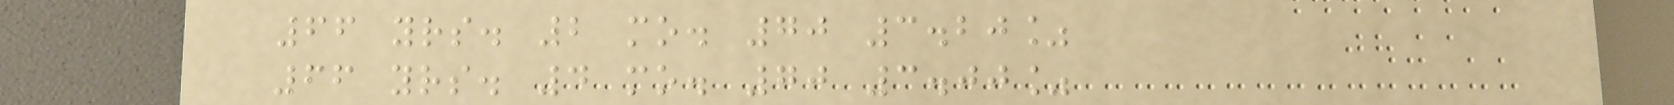66 yrs. 2 mo. 70 3.20%
66 yrs. 4 mo. 70 3.00%
